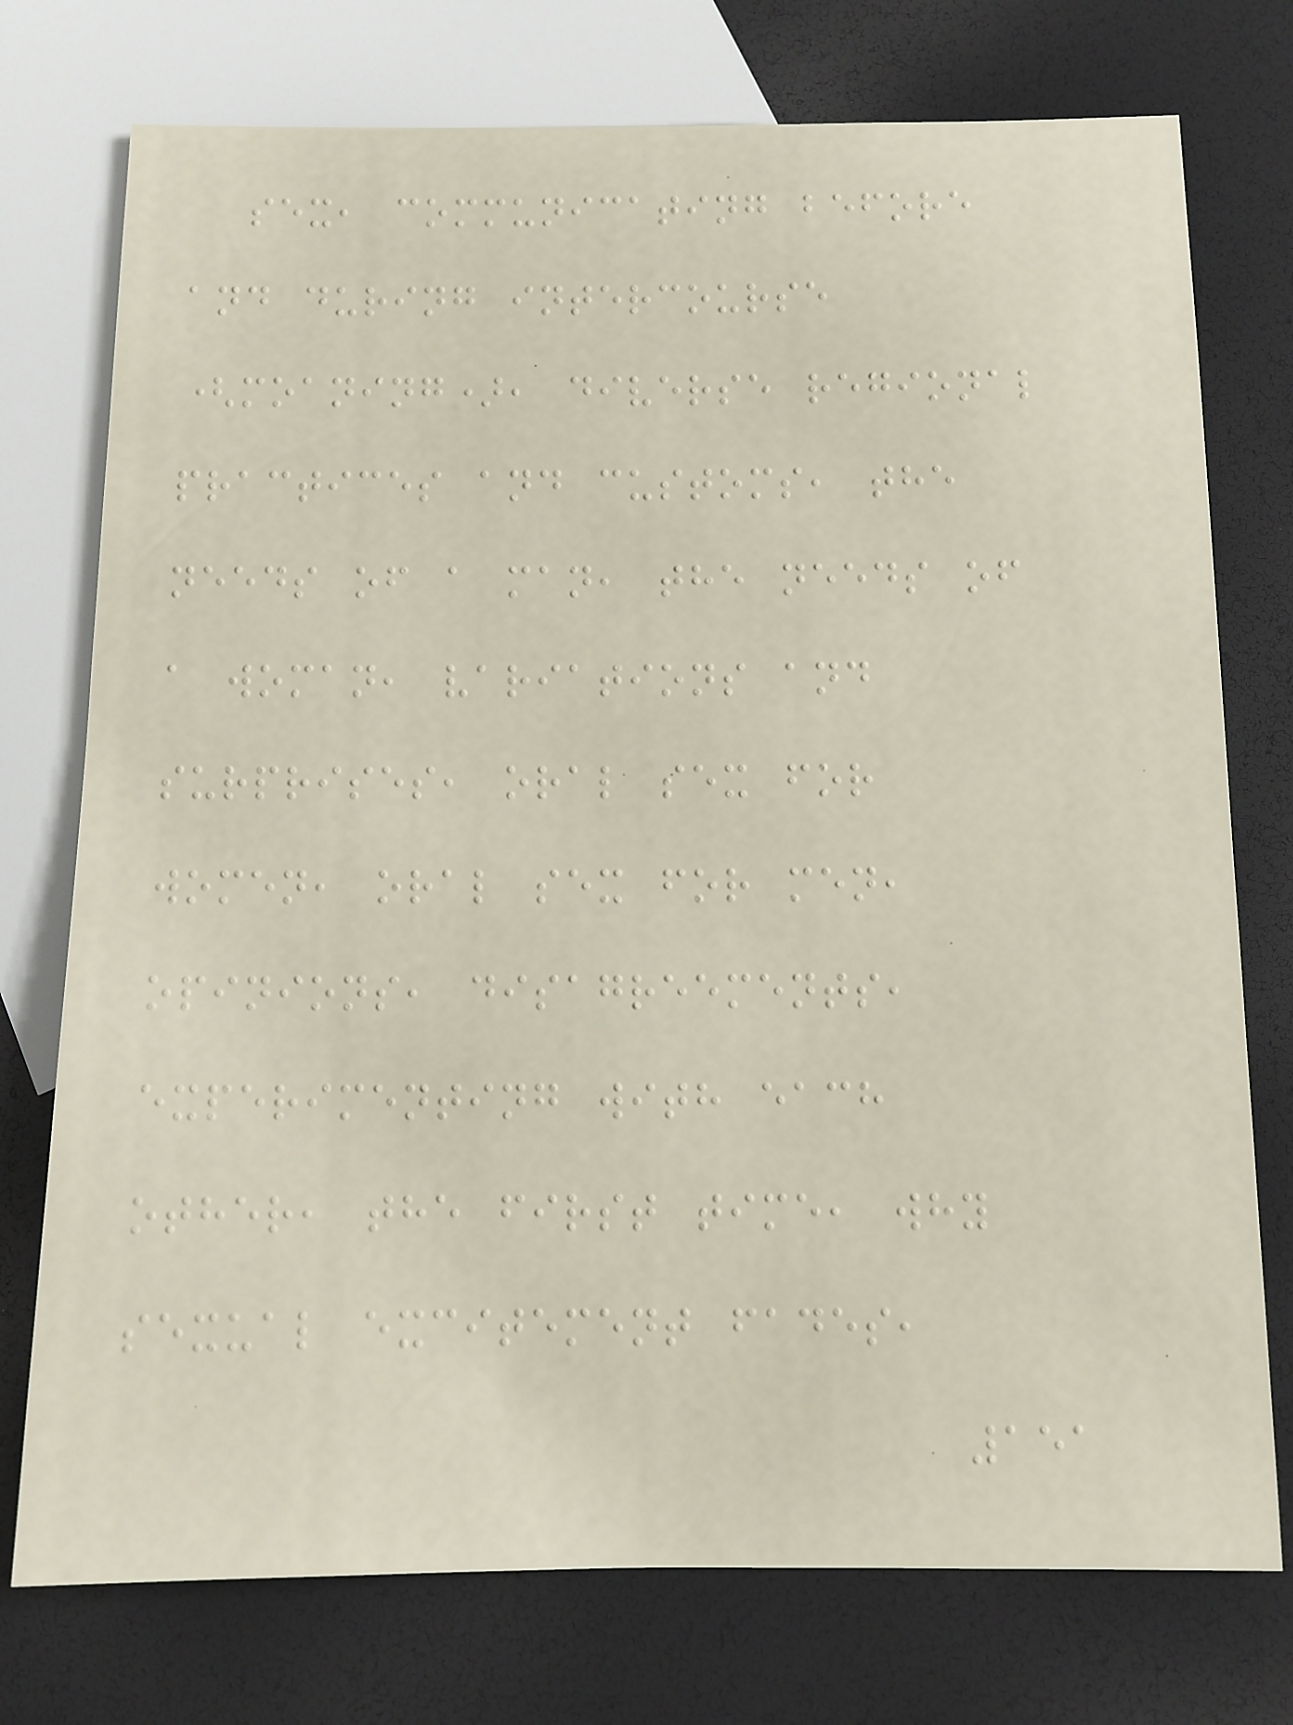sex, communicating before
and during intercourse
(moaning), diverse regional
practices and customs, the
needs of a man, the needs of
a woman, variations and
surprises, oral sex for
women, oral sex for men,
opinions, disagreements,
experimenting with each
other, the first time, why
sexual excitement fades,
151
